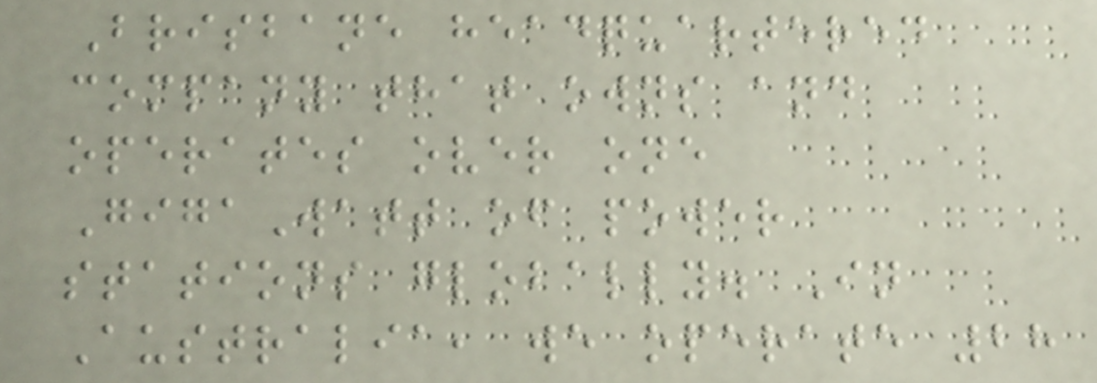Brisbane headquartered
company that owns and
operates over one
GigaWatt of power
stations globally. In
Australia, we operate 28
